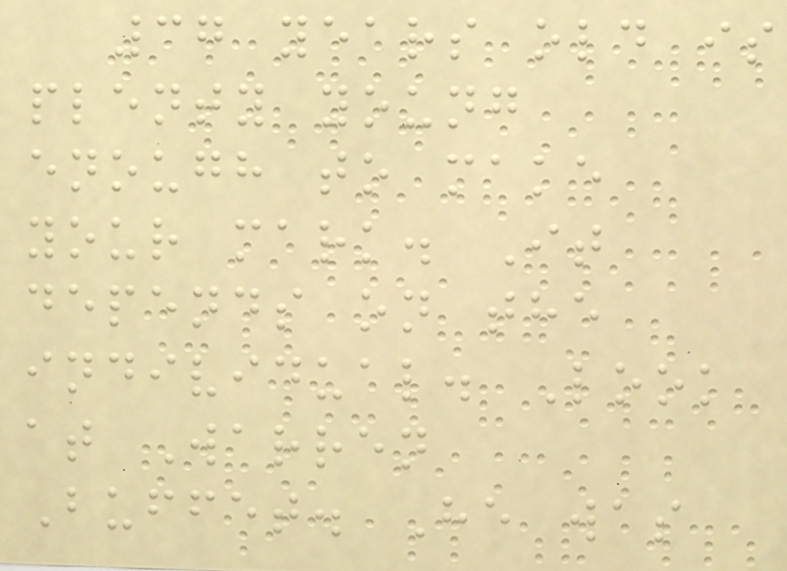37 years old is
plenty young
enough to make
your mark. It
depends on the
individual. Look
at Warren
Buffet. He was
